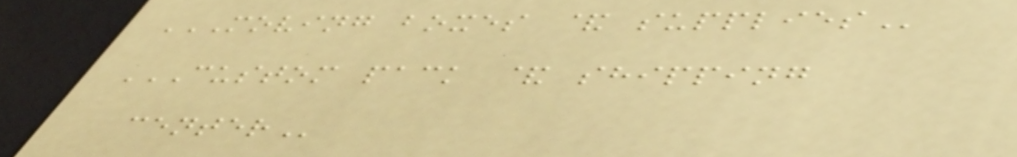MOVING BOXES & SUPPLIES
CUSTOM PACK & SHIPPING
CENTER
